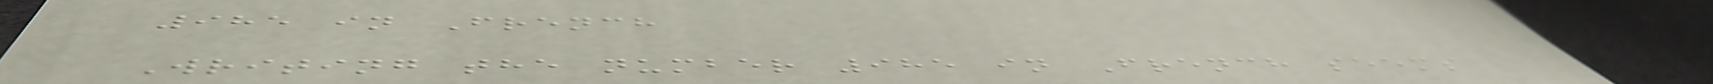985 in French
Writing the number 985 in French seems
